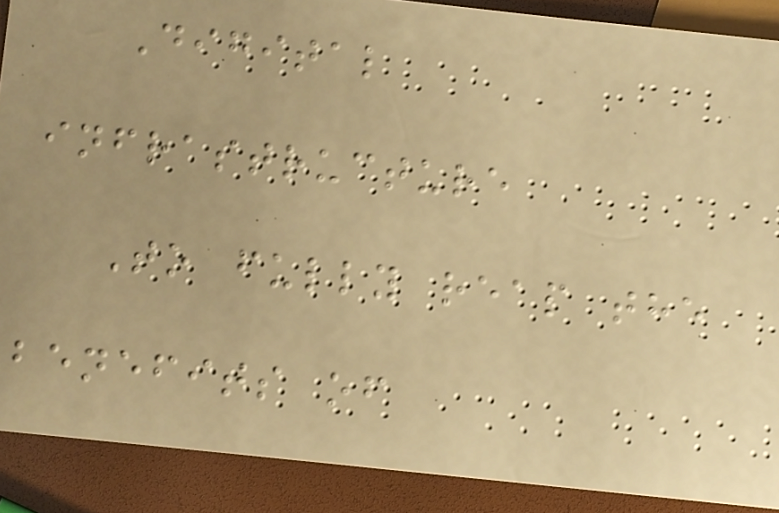Digital
infrastructure
To fully reap the
benefits of
